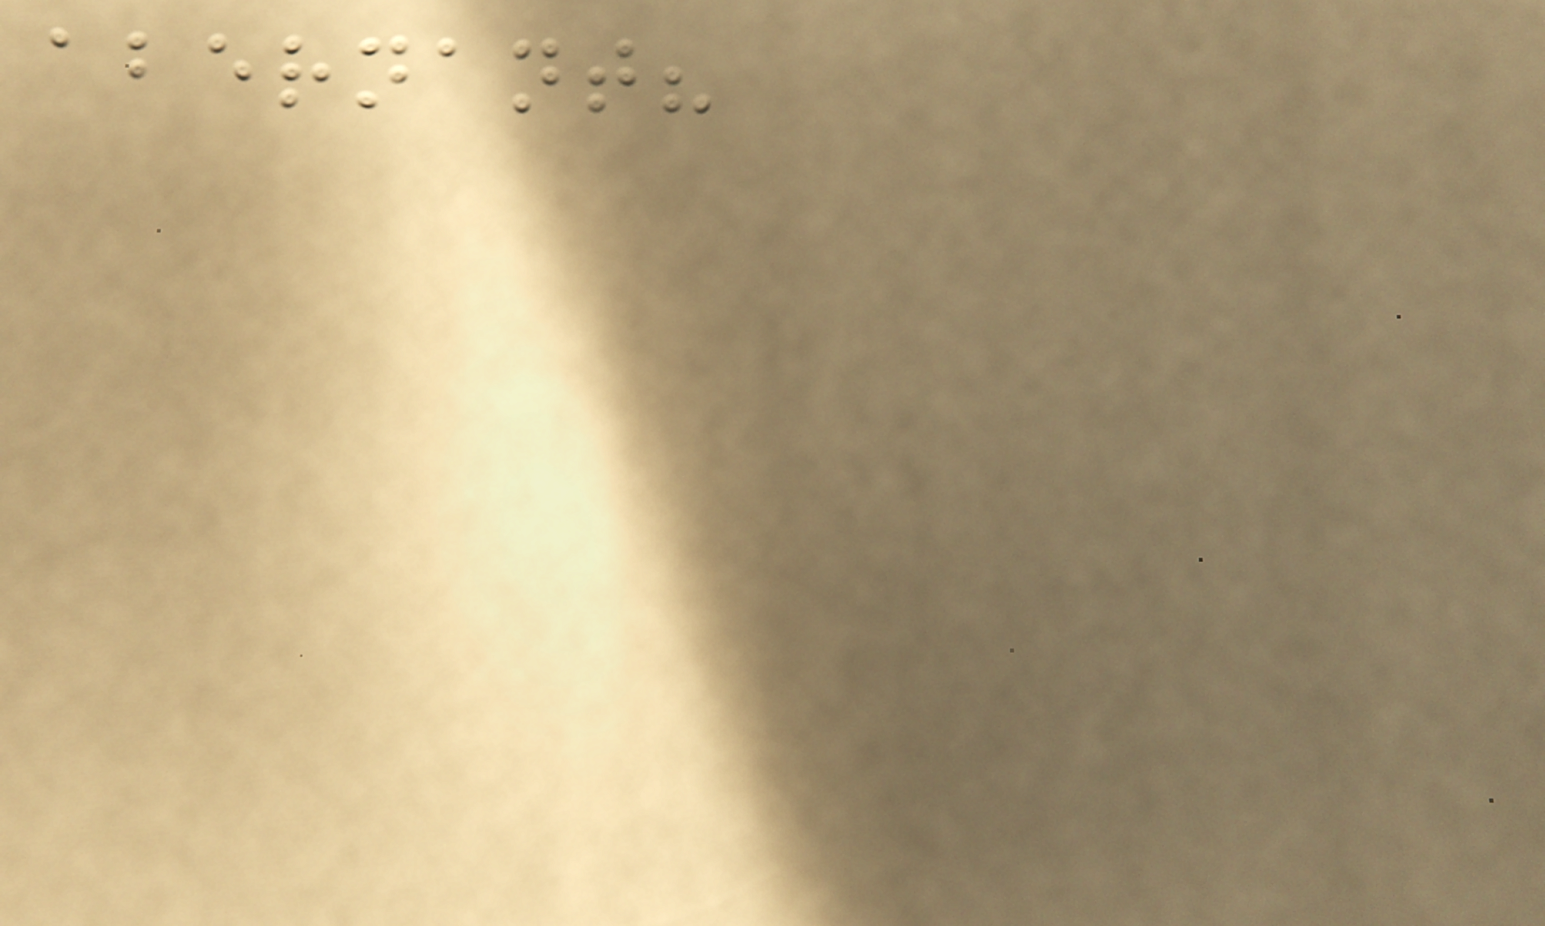abernant?
